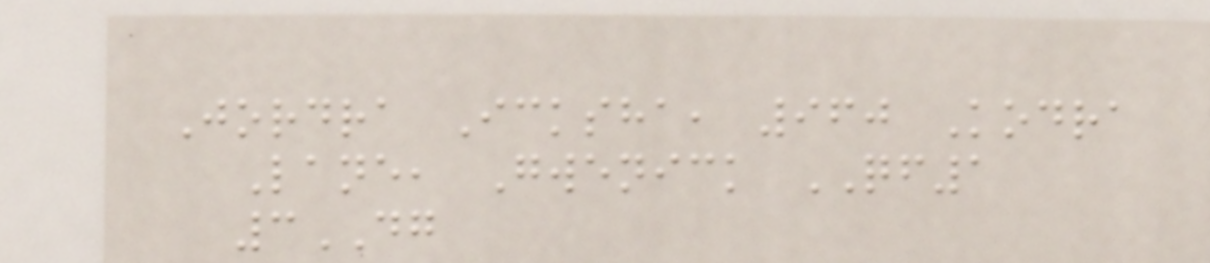Jordra Icksha, 960 Kodra
Lane, Gwenick QF1
3DG
